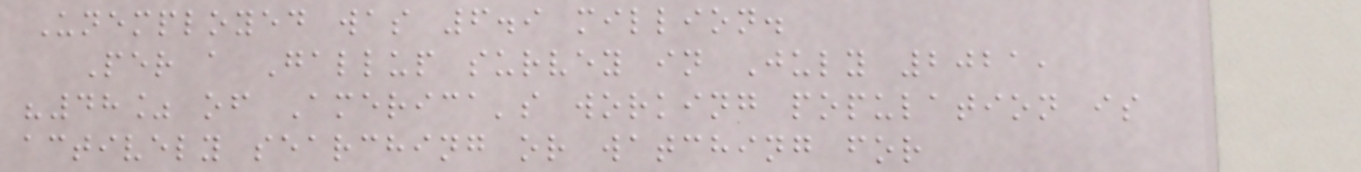Unemployed was 6.9 million.
Per a Gallup survey in July 2021,
"48% of America's working population is
actively searching or watching for
